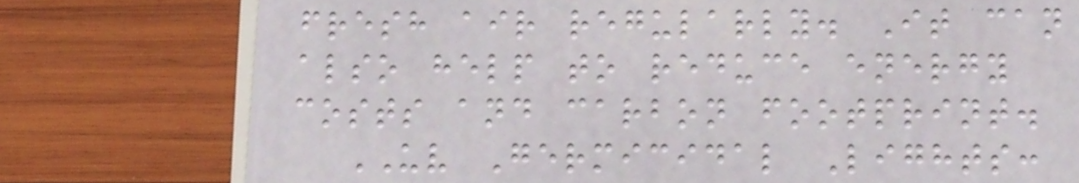fresh air regularly. It can
also help to reduce energy
costs and carbon footprint.
UV Germicidal Lights:
